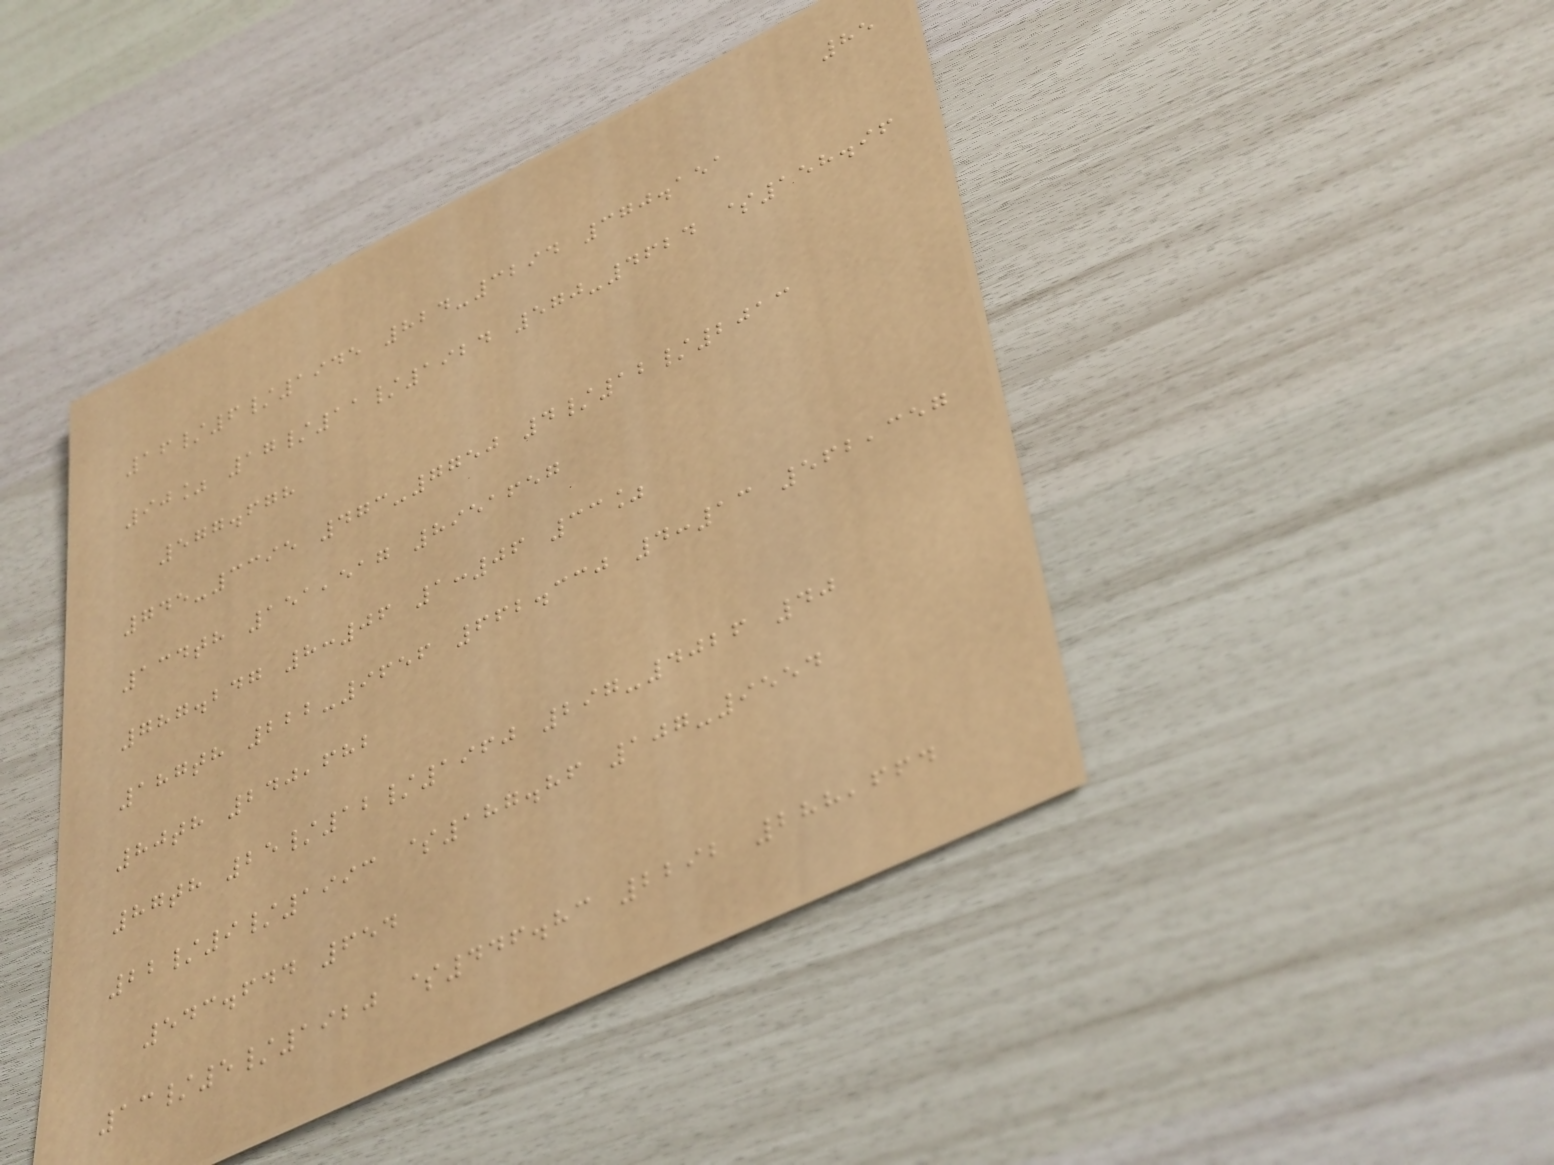85
16/6/1945 824-3294 370.151
90% 17/11/1924 570-4624 $158.96
577.678
745-3395 473-7750 4/12/2013
134th 151,517 8951657
787.247 8:06 1:06 33%
187th 222-9656 662.330 4:13 562,357
80th 240,682
87th 25/12/1960 297-4026 40
22/9/1993 $187.86 107-9554
543.644 654
13/5/1920 $446.83 2292 288,664
